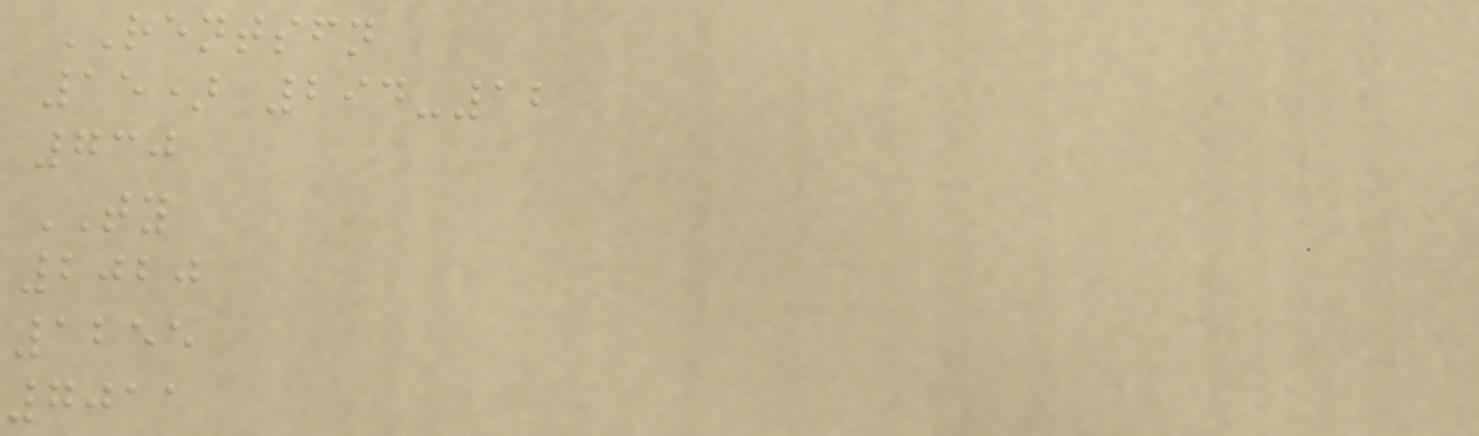RENTSFN
15) 294-12
730
TY
2020
1255
7011
